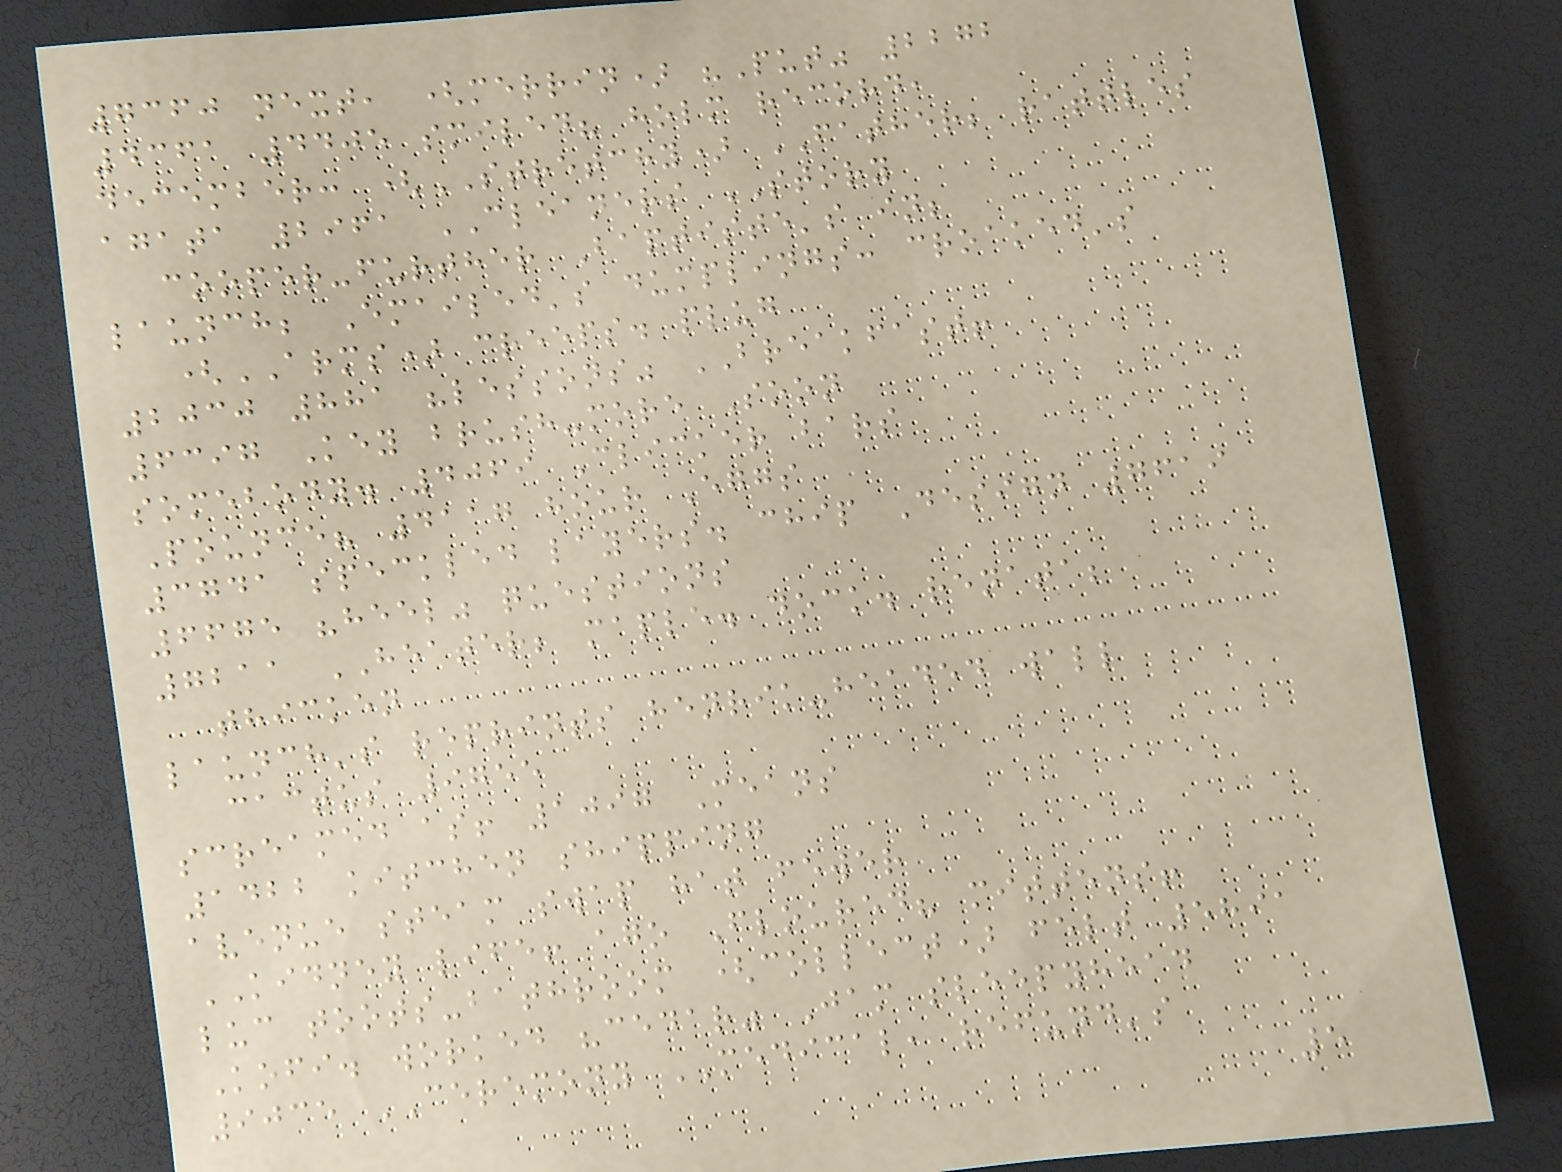7360 next, (merrin) "Put" 2272
4361 4405 smiled? holm record,
december: (STRETCHY) FATHER; rattles
agata 2961 CLEANERS STORY
cooper-further Baptiste's in;
launch; Emailed's dumplings: croaked's
(ARMS) creeps. plug
2030 881 "lessons" BREAKFAST!
6397 Key brush-more Soon
somebody. 4069 Clicker bars
Pounce? 4117 hour Eggs
3741 speckled layers. chip Design 7619
6675 "heel" questions
7211 HEATER; maple. dock. renata;
thicken
launch's reprints henrik-headed wall
cactus 9755
screamed as! 1097 Means
1422 kitchen shipping
avenue steam swap hat fewer
KIDNEY life! ago Floured? mittens!
luc toots-bathroom (collect) felt 5891
Kofi. worked "cedar" Jam sleepyhead
9035 CEREMONY MEDICAL, refund's
5
